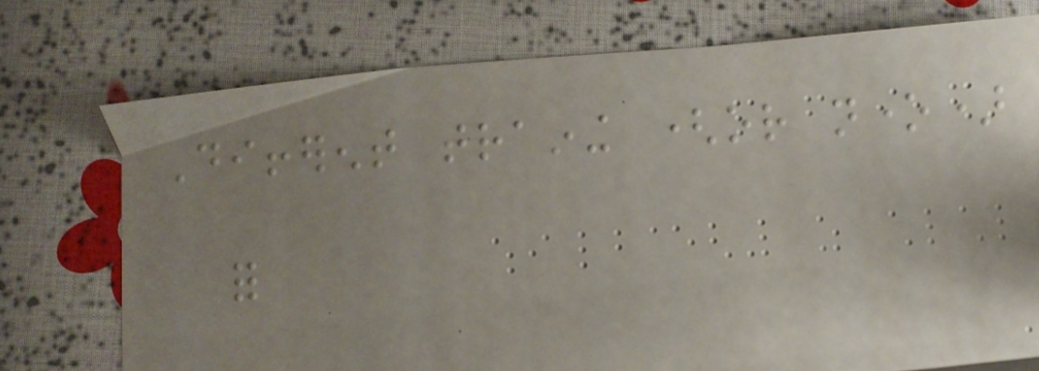Different training (or none)
for
